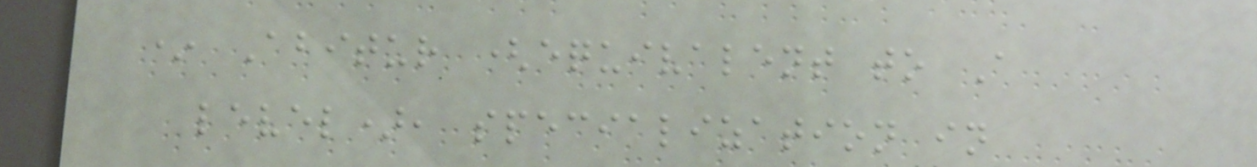* Abitur (equivalent to A
level), specialization in
